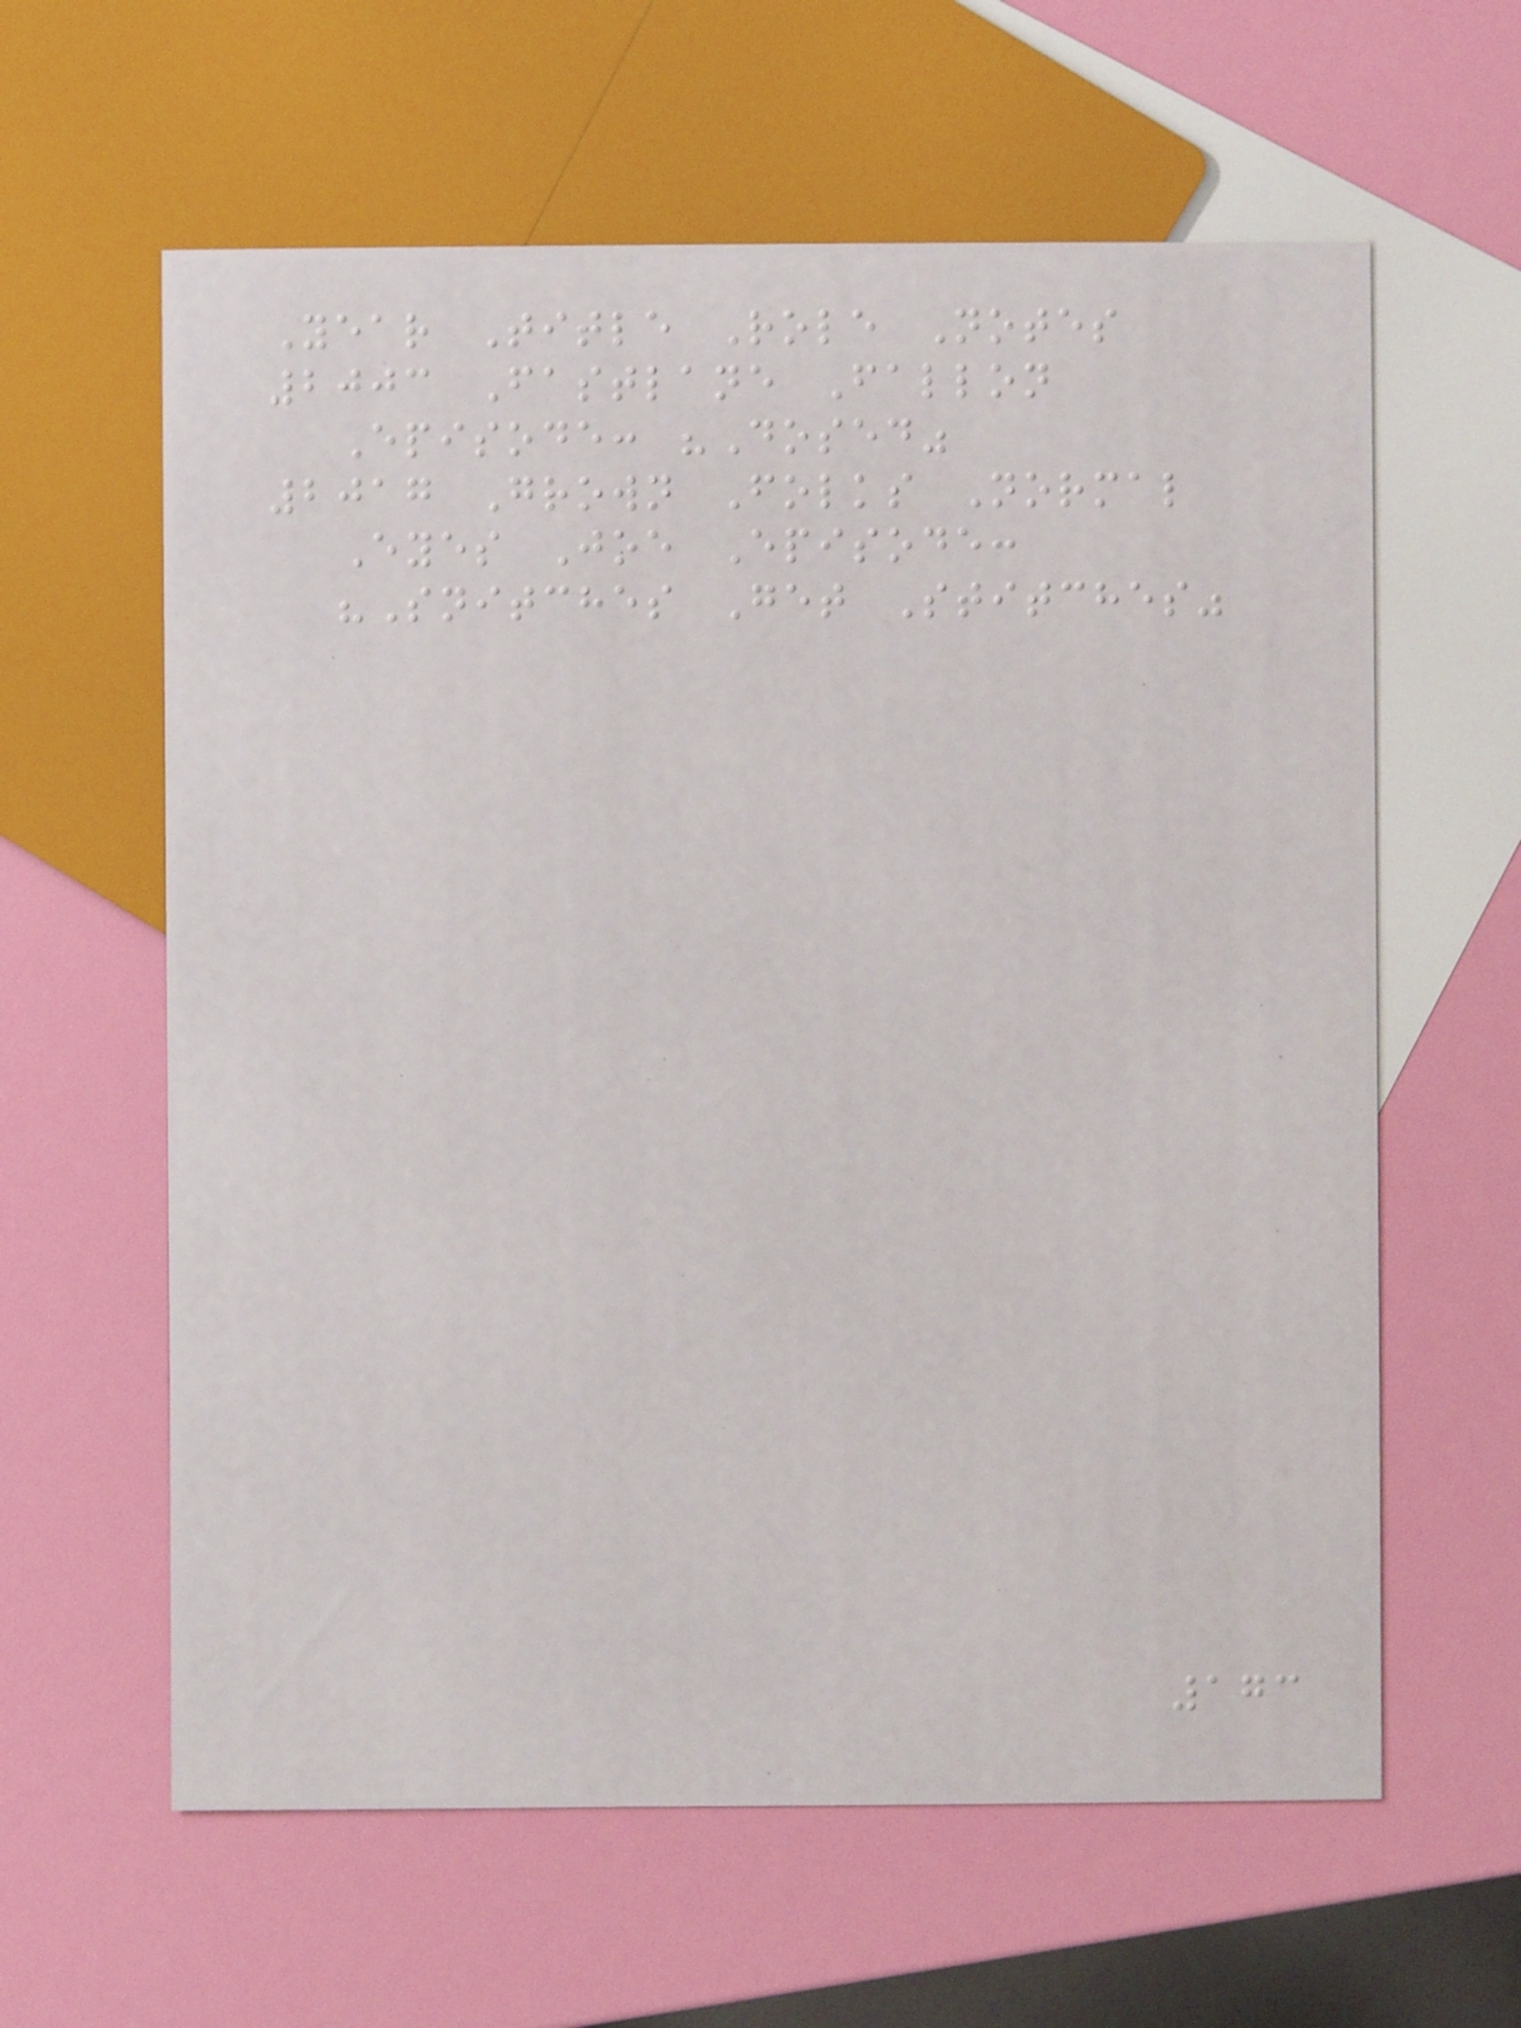Year Title Role Notes
2003 Fastlane Fallon
Episode: "Dosed"
2017 Grown Folks Normal
Eyes Joe Episode:
"Snitches Get Stitches"
173
